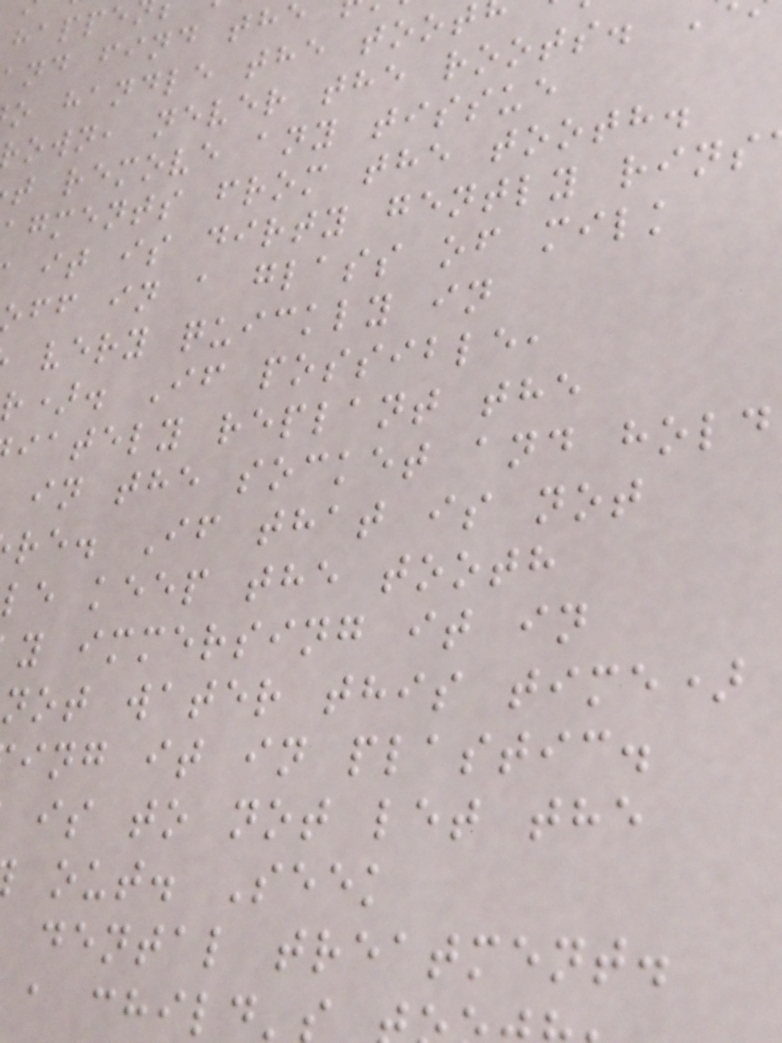nd find th
o handle the toot
own, never the roots.
t remove any tissue
gments from the tooth.
it is dirty gently rins
ff in a glass of milk
very quickly in
r). If possible,
iately replant the
in the socket and hold
re. If that is not
le keep the tooth
y immersing it in
not water this time)
ing it in plastic.
is to not let the
out. Seek
dental treatment.
a child'
